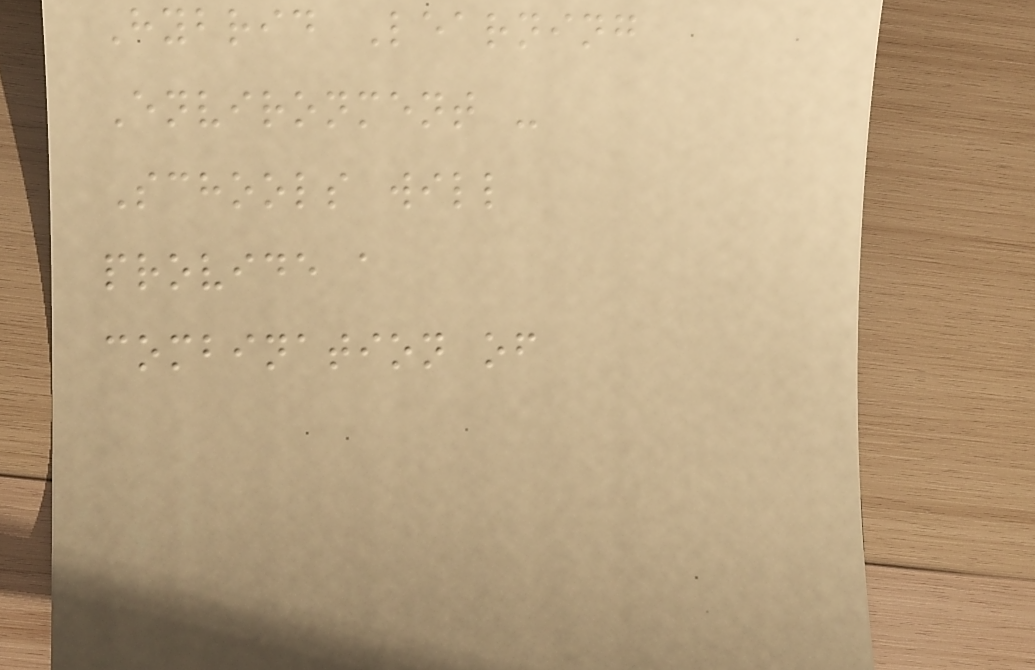Hybrid Learning
Environment -
Schools will
provide a
combination of
